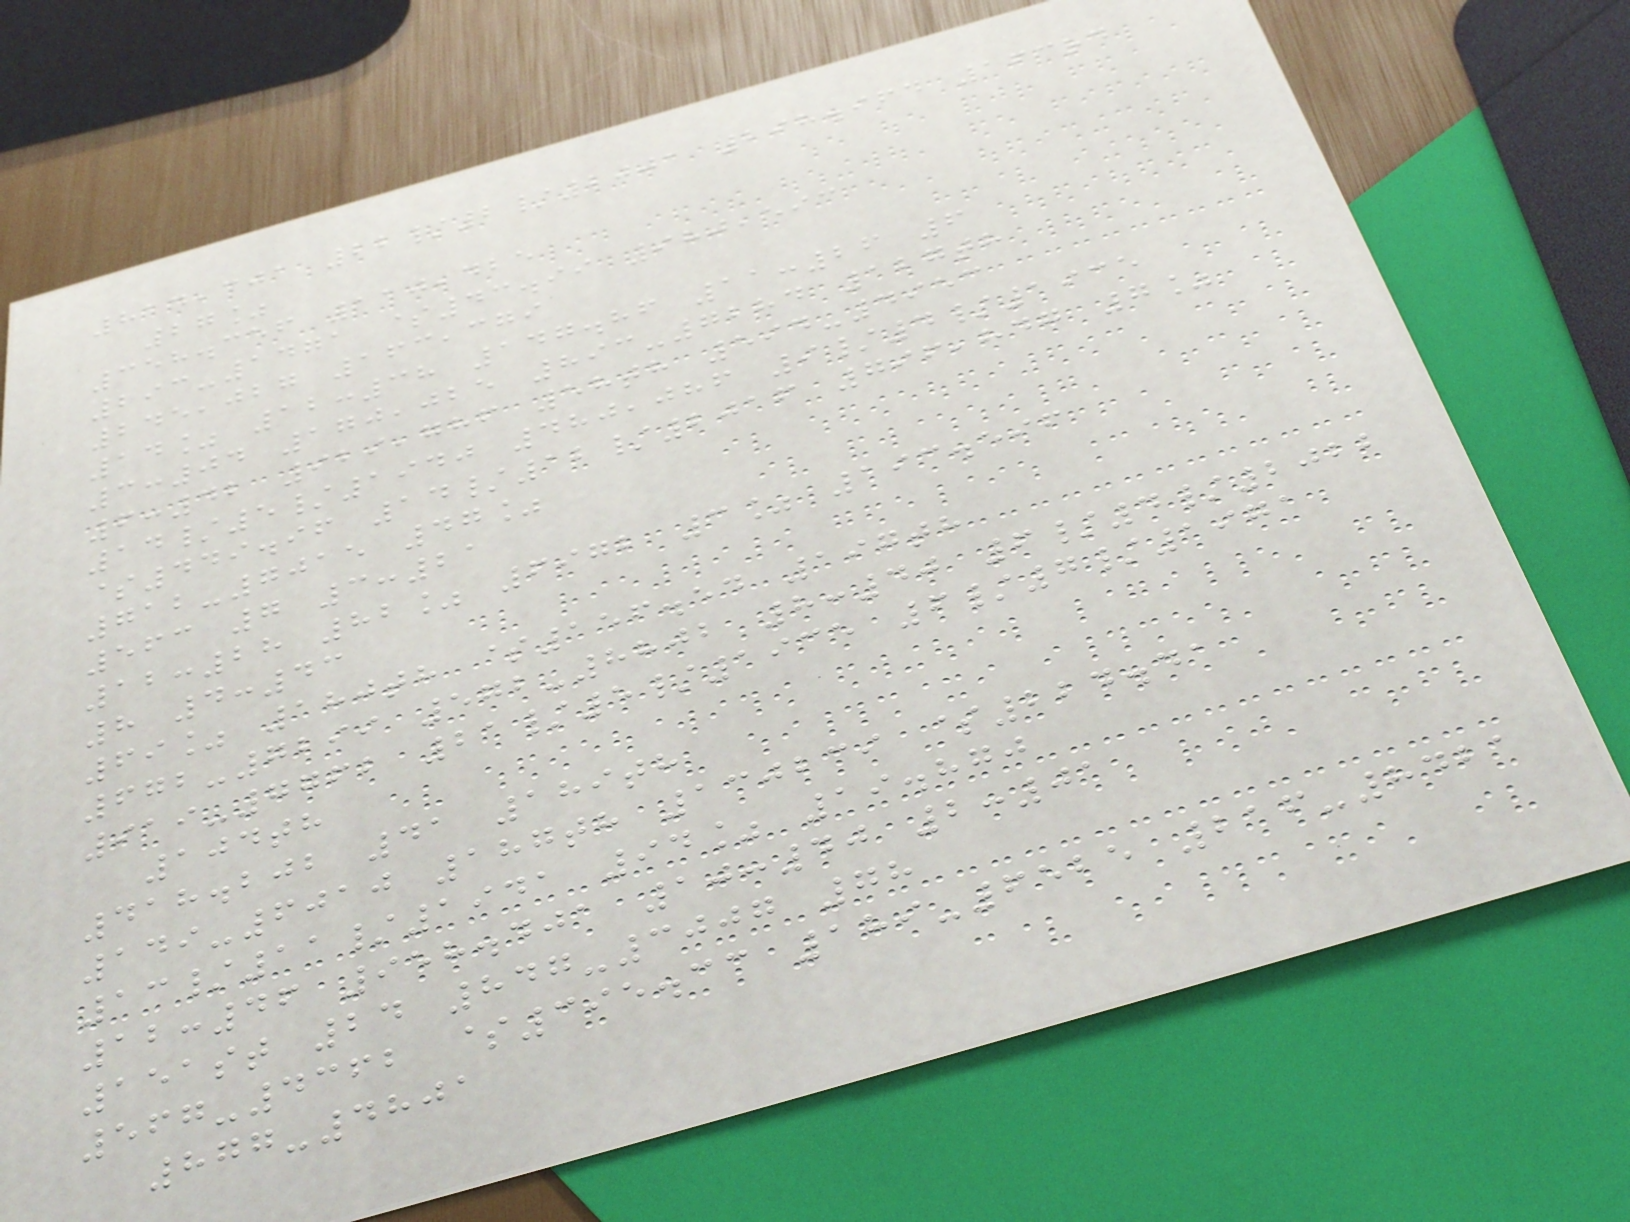814,301 22/2/2001 298.964 163rd
27%
358.356 110,425
293-1471 $43.99 980,593
245,027 163,379
14% 12:38 147.86 11:26 6
3:04 170,025 893-7284 127th
6:42 929,786 58th 594-4953
14/5/1940 480,086 9/4/1935
$449.96 14/12/2016 796,847 7%
712-7015 47%
563 7 3:21
12:28 82% 6972 3% 193.596
8 4:43
69% 180th $156.54 197th
672-7299 572-8802 8:40 6/4/2022
919-7762 21/5/1935 6/7/1971
104th
418.202 41 189th
149-6010 187th 130239 $224.41
13/11/1941 94% 19.870
12:46 958.401 10:40 2:01
151st 24 847-3007 78
567-4362 $395.33 189-6525 216-8421
877-4801
